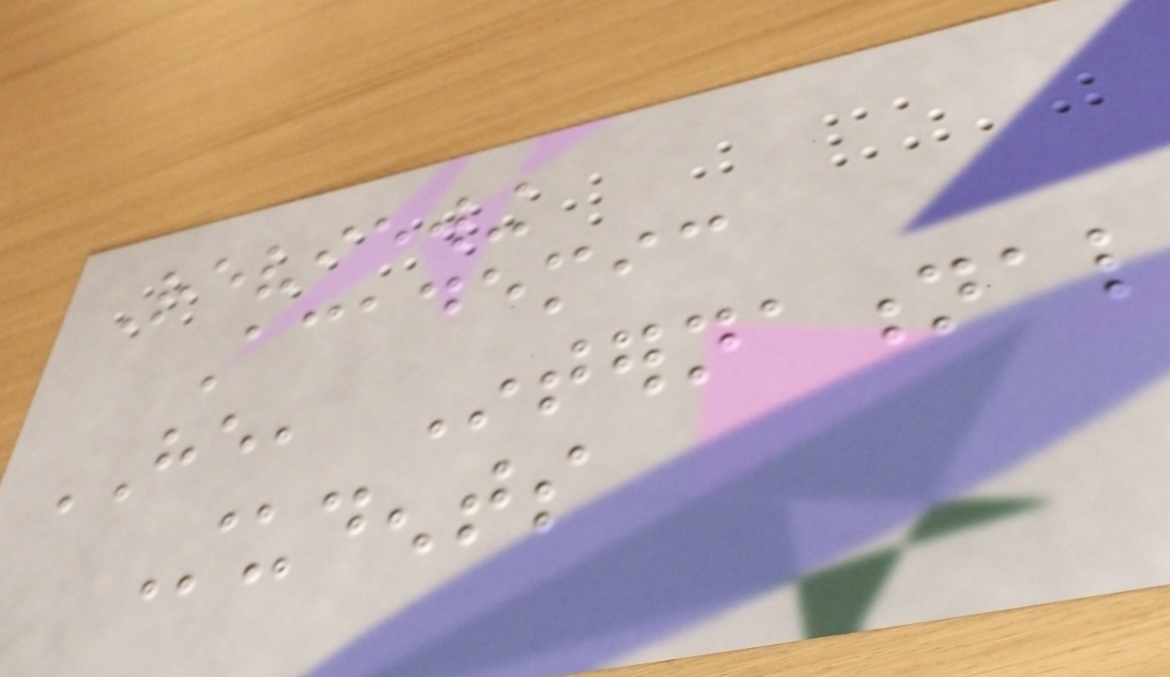Reviewing
Academic
HE, International
Students
